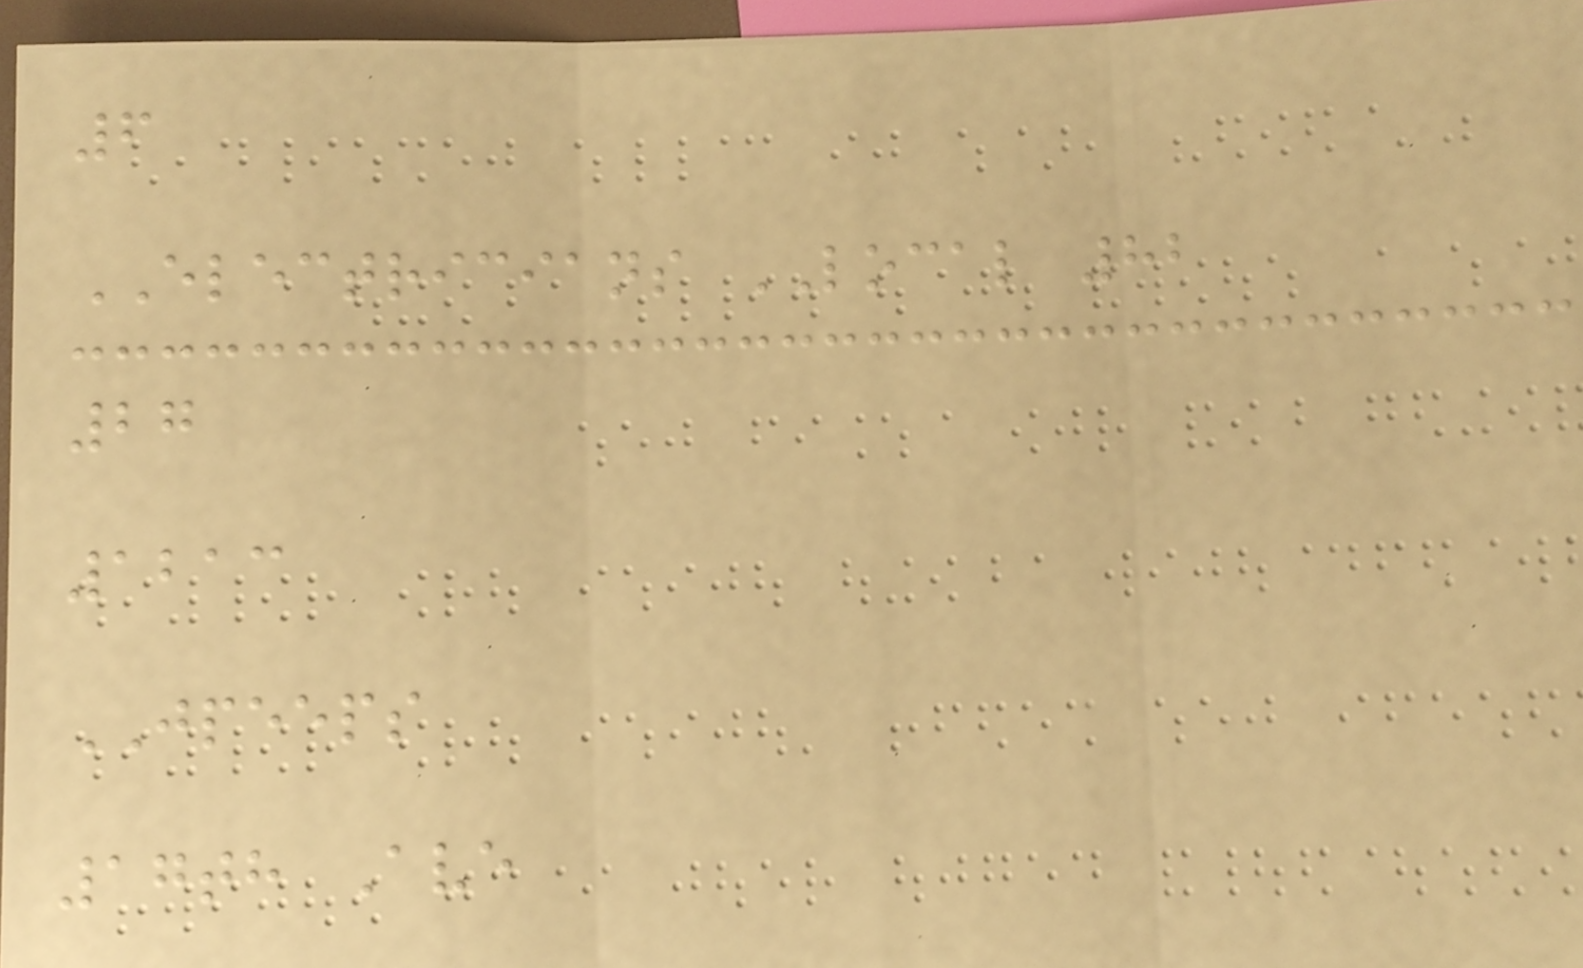6
ELECTRICIANS LOCAL 82
27
1213
JPEEPS
17th Ave
